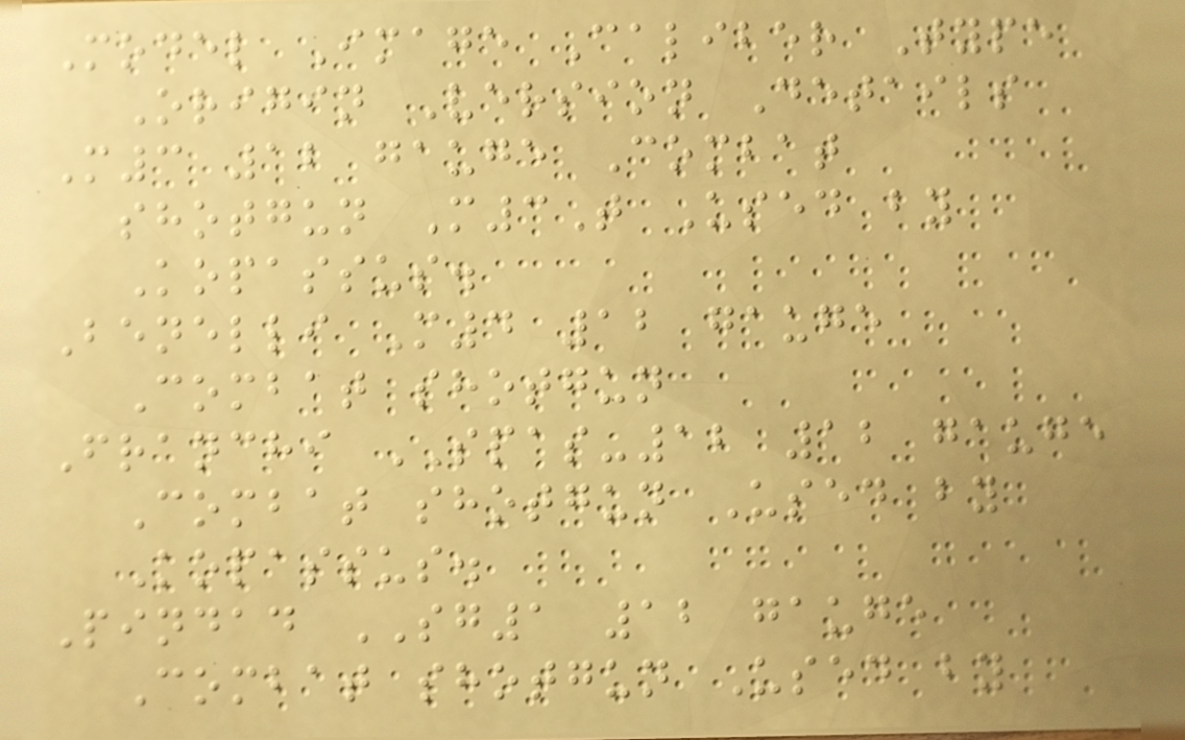Model Image Caliber Type
Origin Version Details
M3 12 gauge Combat
shotgun M3T Used by
Kopassus.
Benelli M4 12 gauge
Combat shotgun
Franchi SPAS-12 12 gauge
Combat shotgun Used by
Kopassus.
Pindad SG1 12 gauge
Combat shotgun Used by
